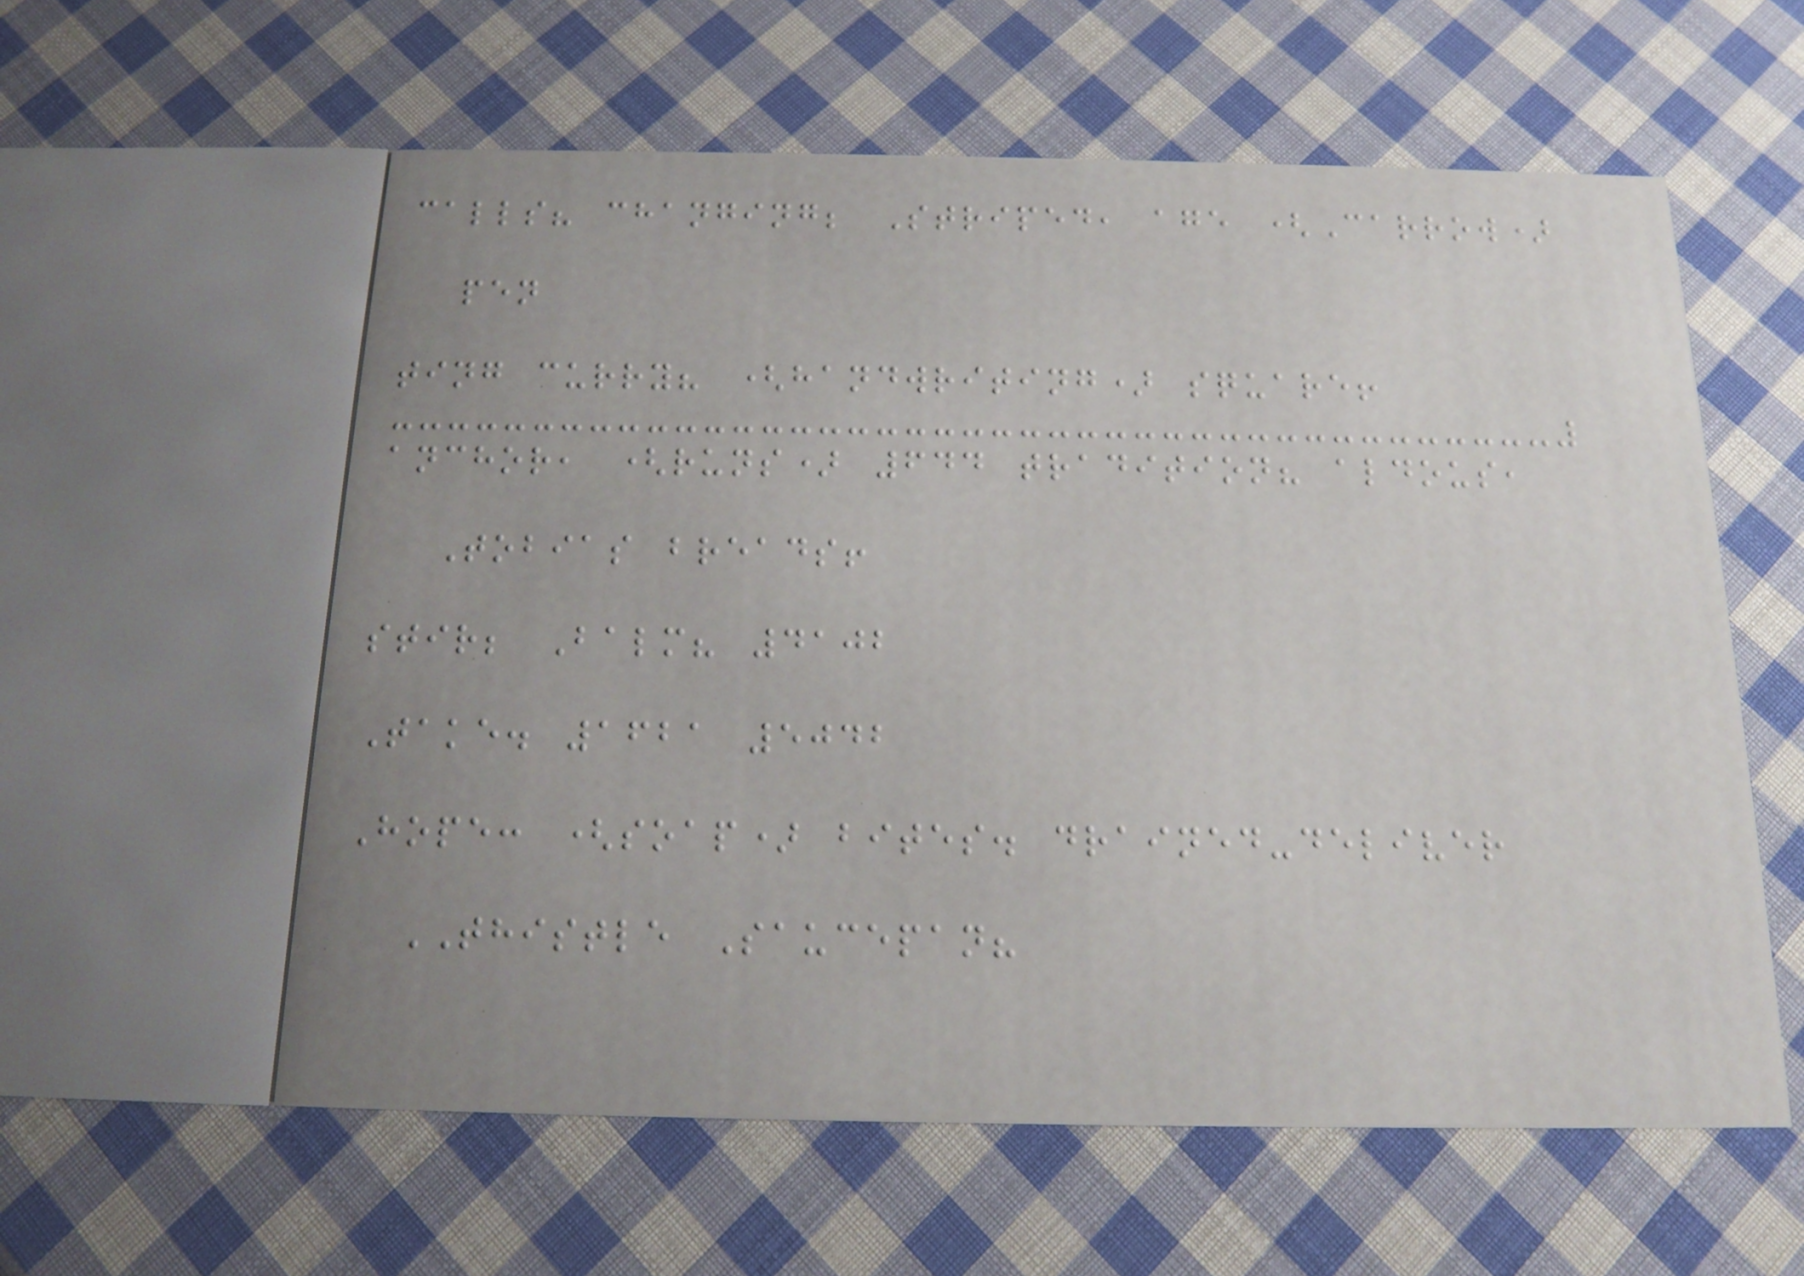calls? changing; Striped, age (Carrow)
pen
ting curry? (handwriting) square!
anchor, (runs) 644 tradition? aldous,
Tobias breads!
stir; Balm? 4102
Take. 1621 5042
Hope: (soap) bites. drained-deliver
THISTLE Saucepan?
